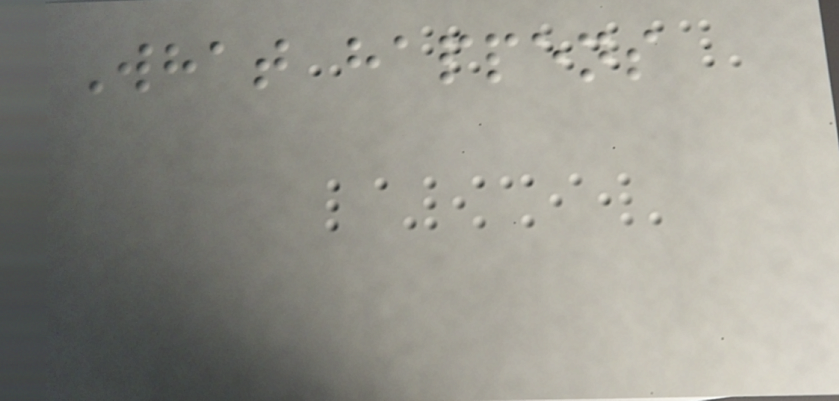What happens
